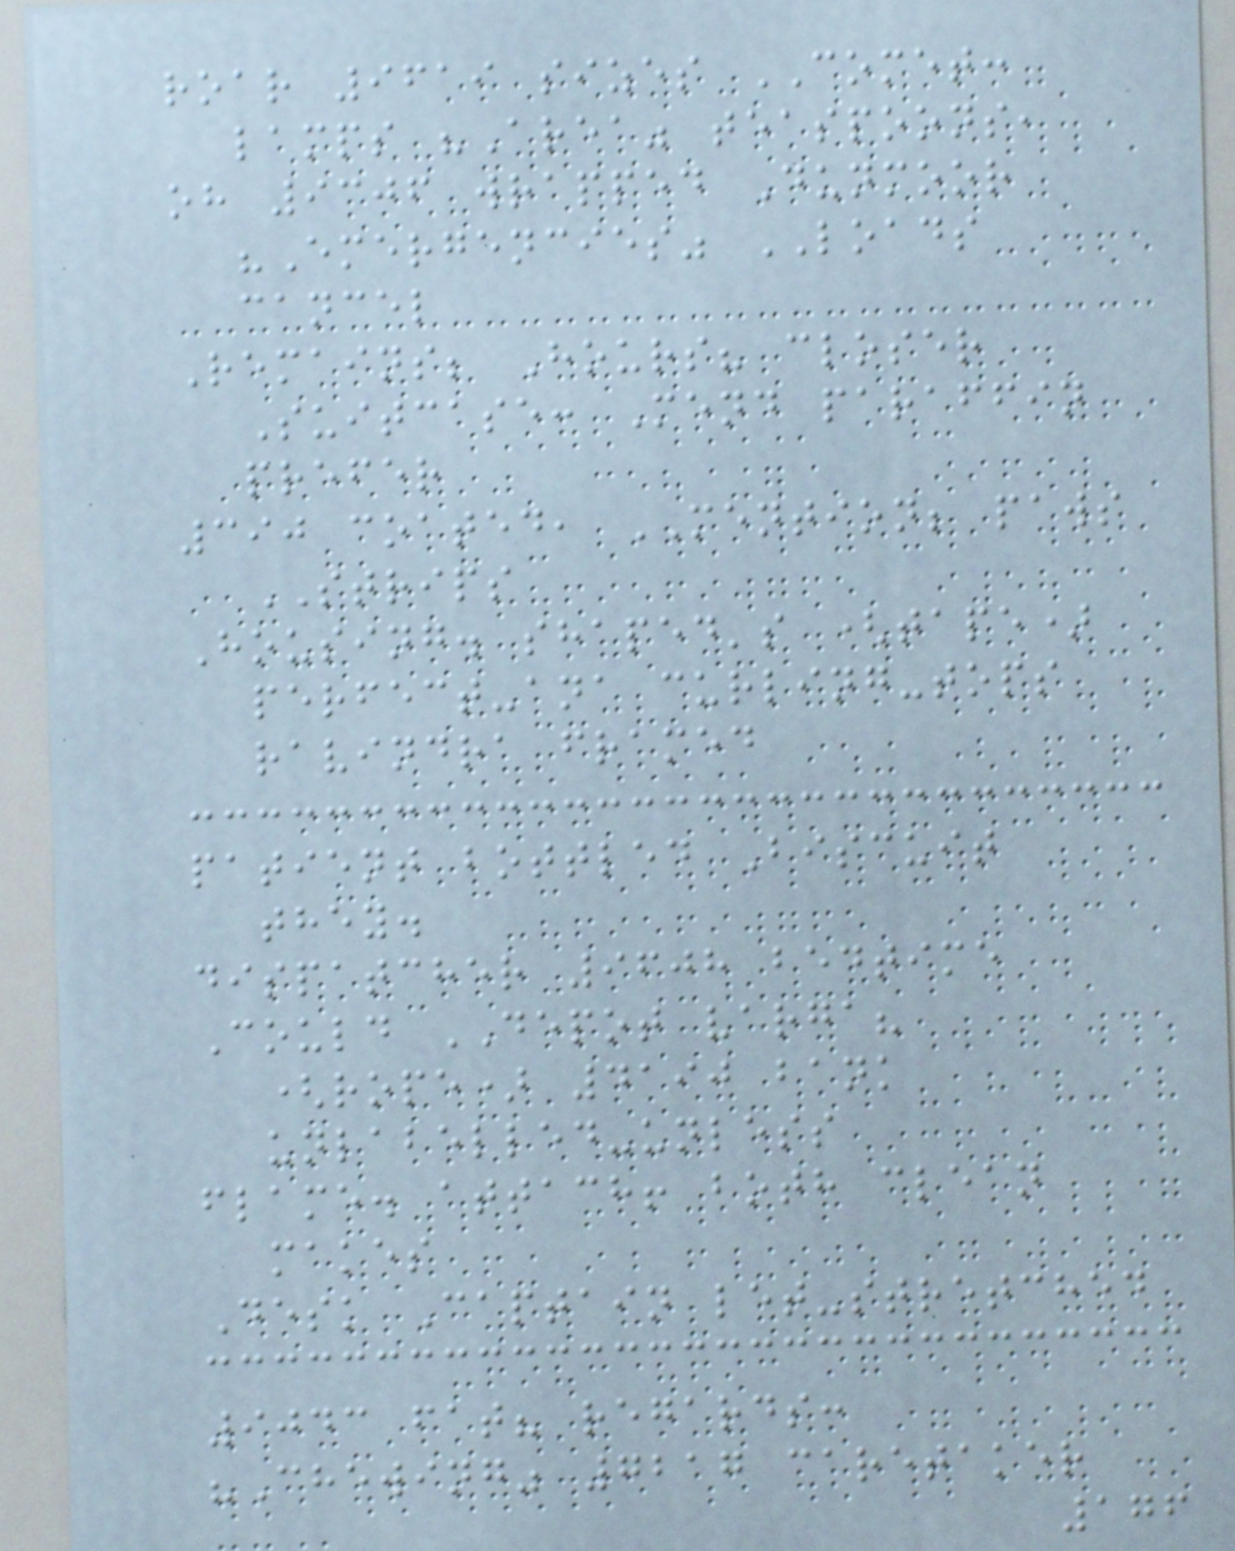roar 9619 sizes COMET:
lamps "Area" teaspoons,
oh 9306 wrapped Dunmoor
"Emergencies" LOADS
cancel
Remains; Hours? closer
Suitcase: Mend paraffin
prefer
390 coated, MENTION; paws
STRIPS
Housing. shaped's (tape)
perfect-ana curling-tops
ravindra framed
patient bottled Biscuit
they.
dispatcher 9608 bedtime
Could DEPOT varga?
(rope) 4190 bank
unlabelled-unless
flame. attach! both clean
makes
Desk Captain let-stretched
9043 fat? regards:
"Chewing" 7217 caretaker
176
